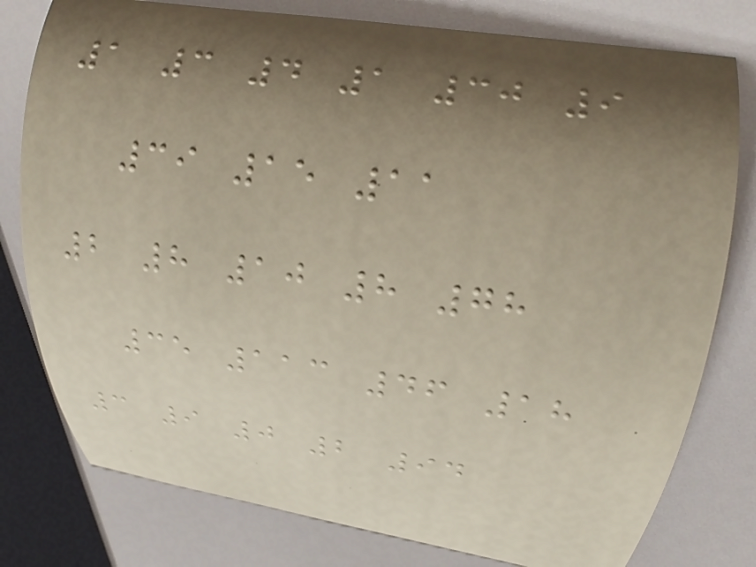1 3 4 1 30 9
39 15 11
2 8 10 8 78
35 113 46 18
3 9 0 2 94
